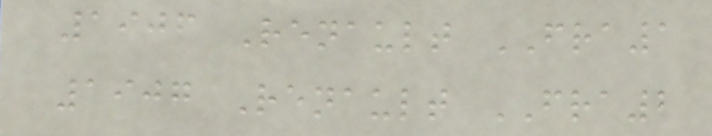1906 Renault FRA1
1907 Renault FRA2
